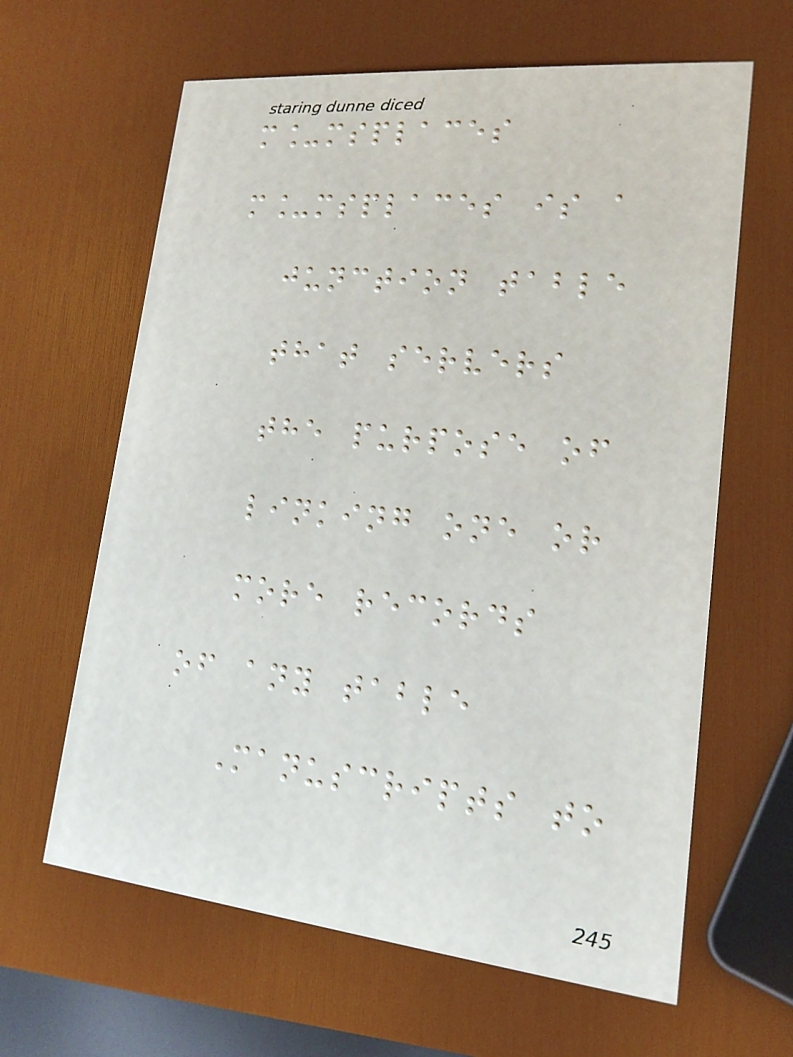m_msplaces
m_msplaces is a
junction table
that servers
the purpose of
linking one or
more records
of any table
Manuscripts to
